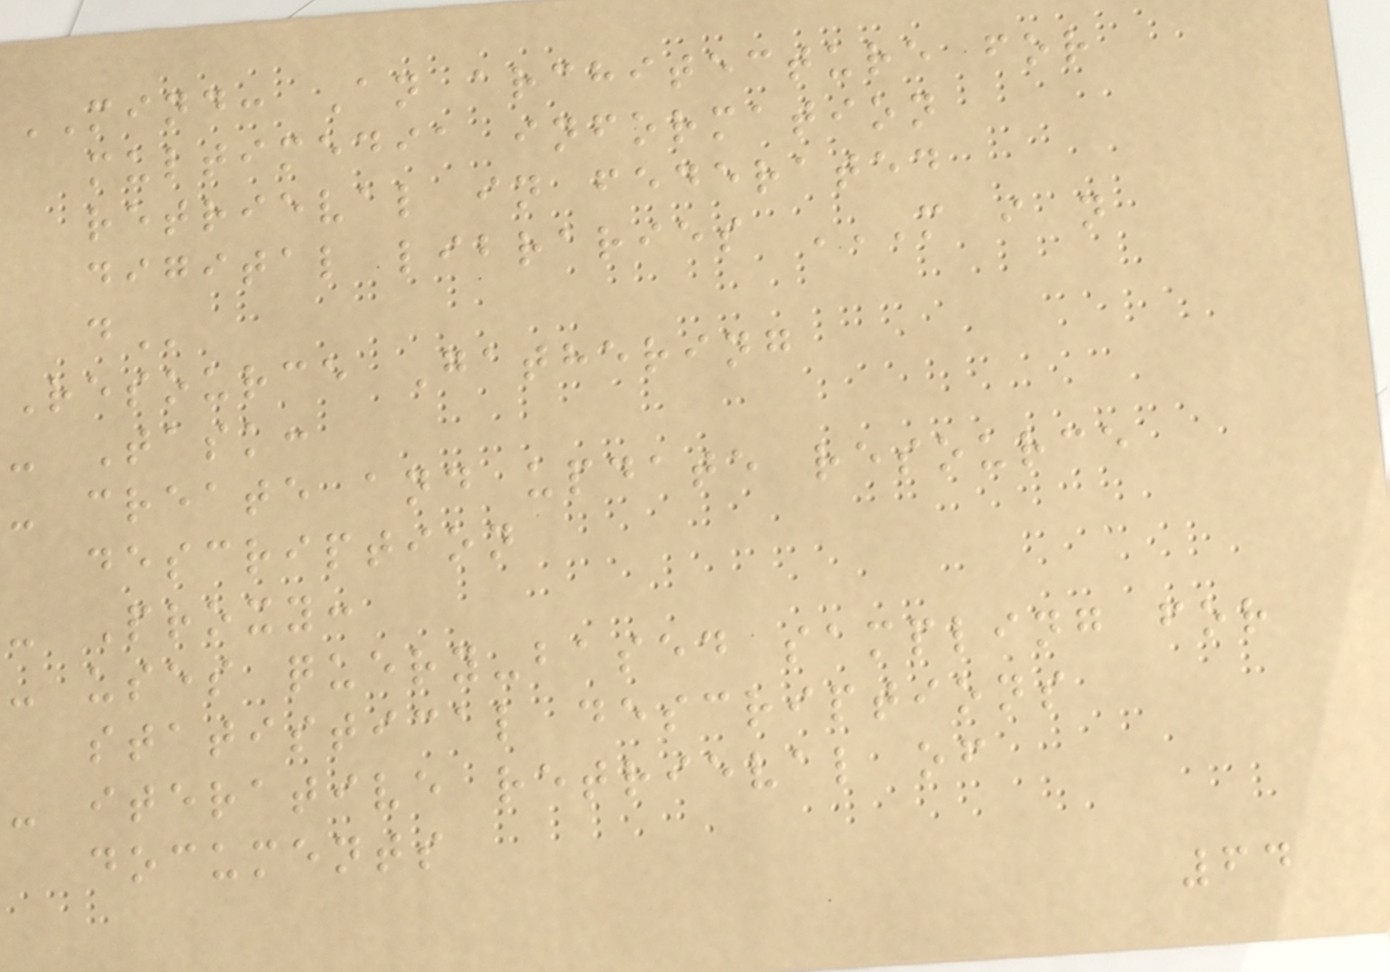MIND: An architecture for
multimedia information
retrieval in federated
digital libraries M I N
D
Resource Gathering
- Task:
- create and update resource
description
- Proxy:
- uses query-based sampling for
statistical descriptions
- iterative retrieval of
documents
64
